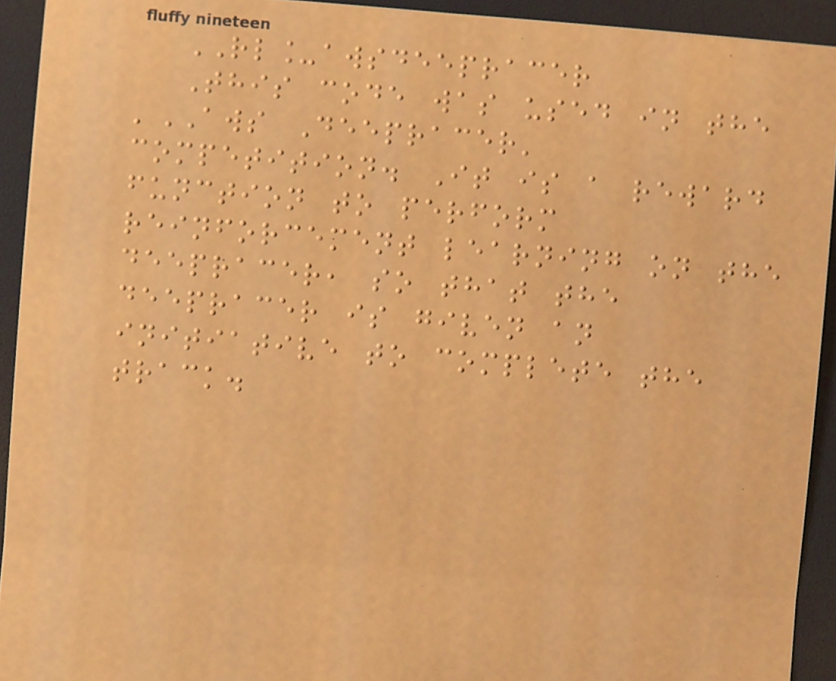RL_awsdeepracer
This code was used in the
'AWS Deepracer'
competition. It is a reward
function to perform
reinforcement learning on the
deepracer, so that the
deepracer is given an
initiative to complete the
track.
